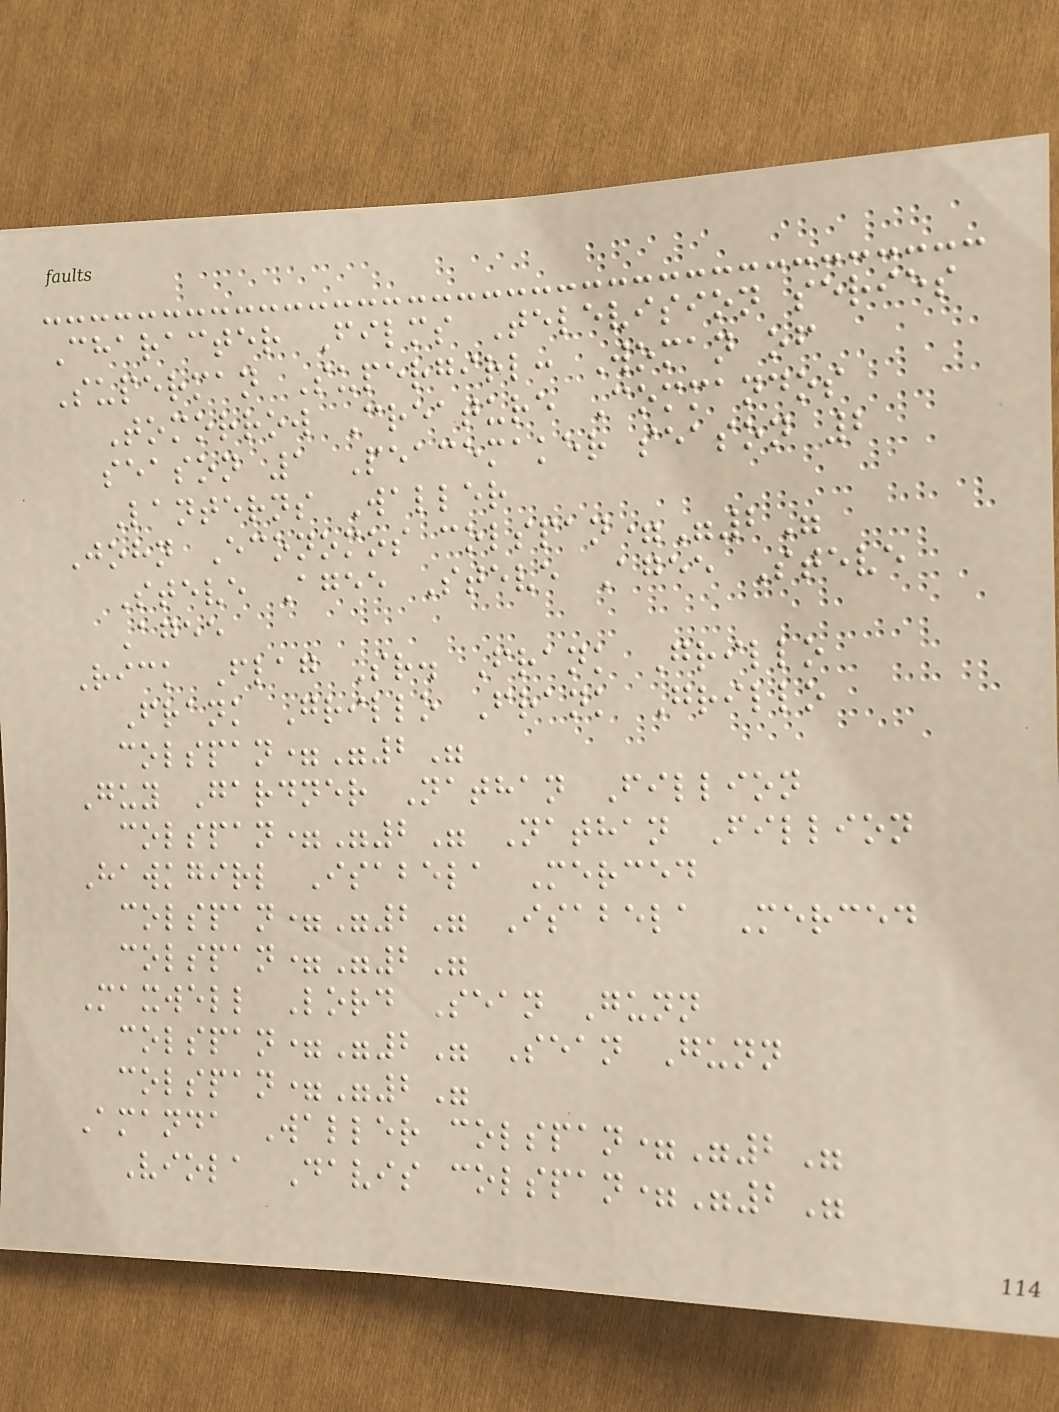Character Films Television series
Superman Supergirl: Woman of
Tomorrow Creature Commandos
season 1 Peacemaker season 2
Lanterns Waller
John Economos colspan="2"
Steve Agee Steve Agee Steve
Agee
Rick Flag Sr. Frank Grillo
Frank Grillo Frank Grillo
colspan="2"
Guy Gardner Nathan Fillion
colspan="2" Nathan Fillion
Hawkgirl Isabela Merced
colspan="2" Isabela Merced
colspan="2"
Maxwell Lord Sean Gunn
colspan="2" Sean Gunn
colspan="2"
Amanda Waller colspan="2"
Viola Davis colspan="2"
